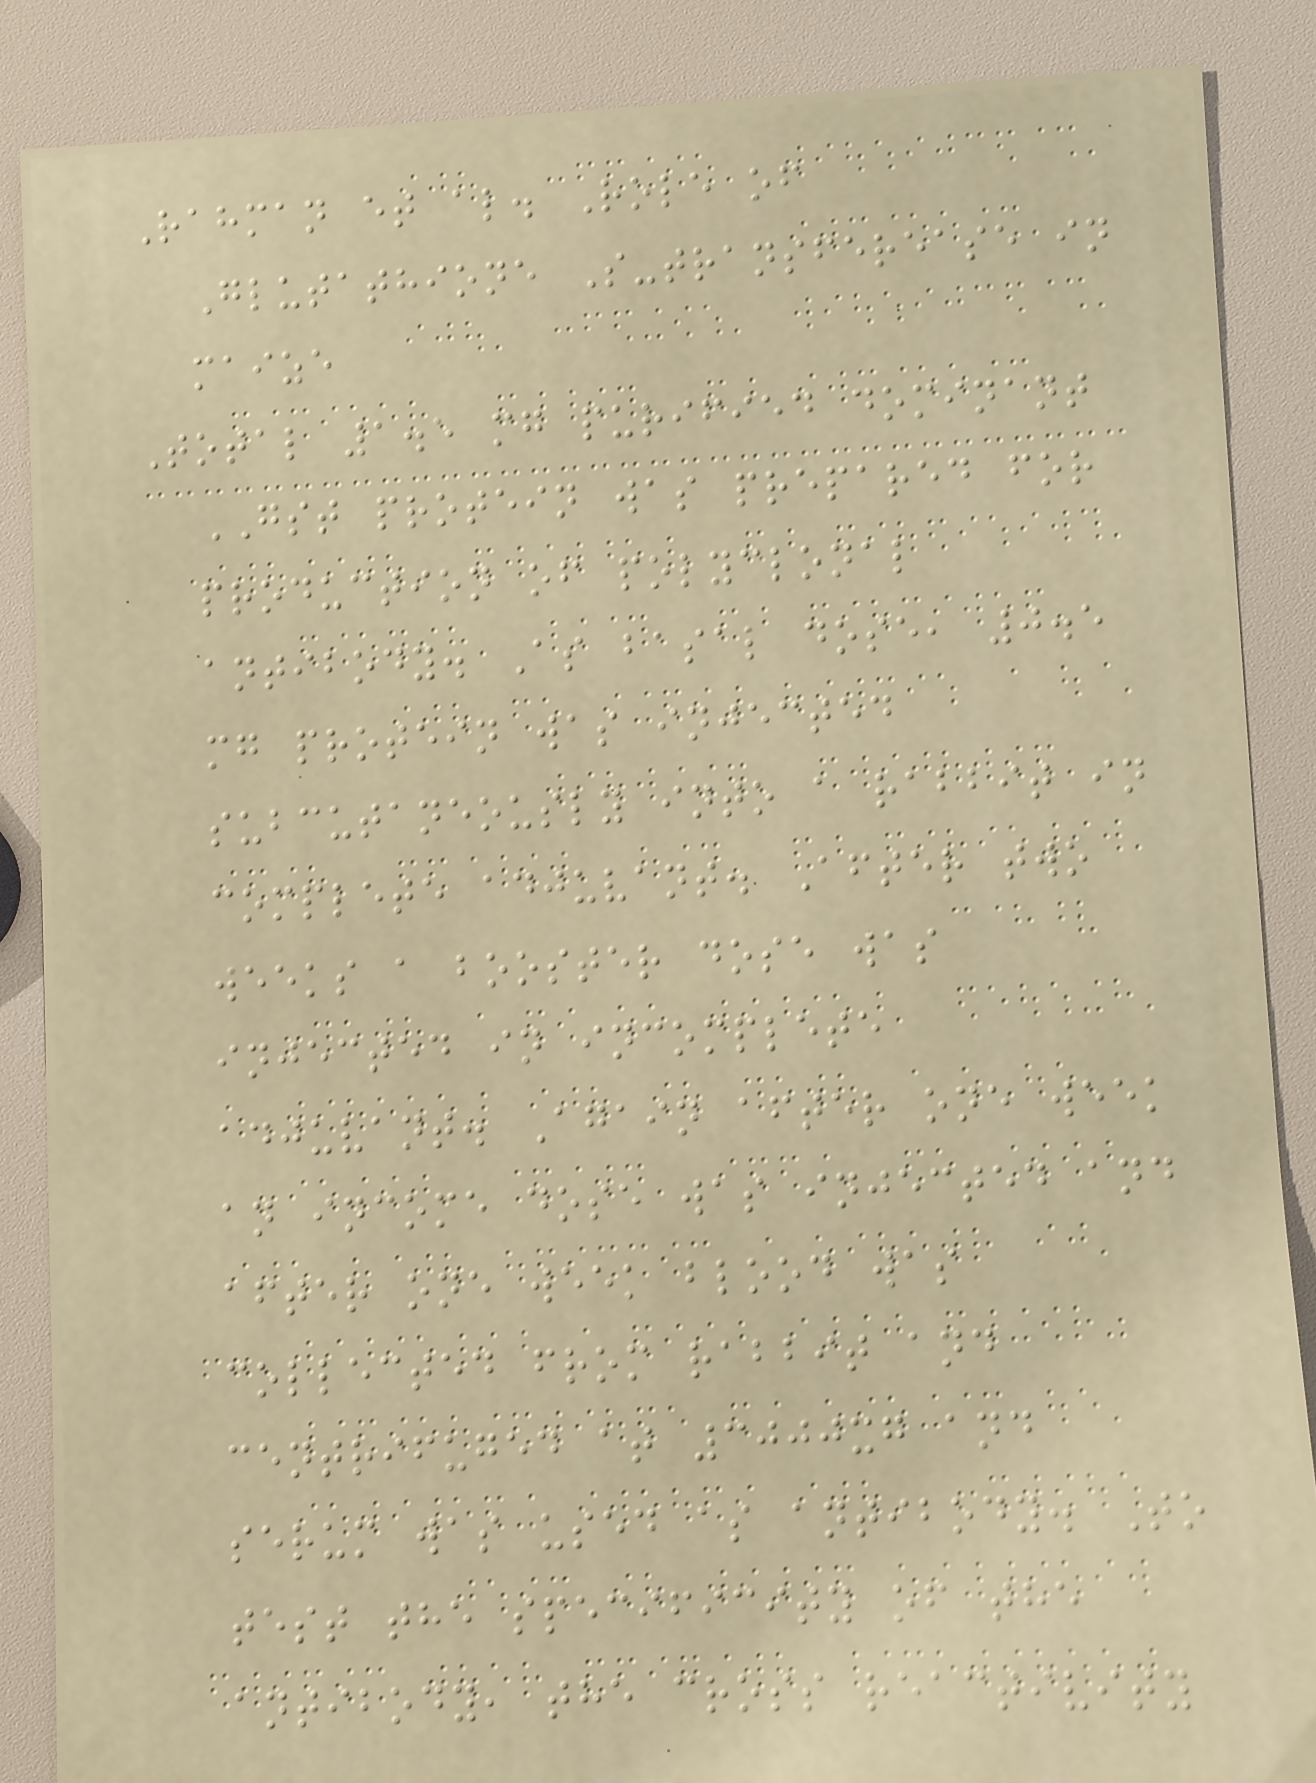Rahman et al. Role of
Glutathione S-transferease in
maize
Total 1.5 mg purified dominant
GST protein was prepared for
production of polyclonal
antibody. As basal dose, 0.5
mg protein was injected
subcutaneously into a rabbit in
complete adjuvant. After two
weeks a booster dose was
injected in incomplete
adjuvant. Again after one week
an income dose was injected and
after one week blood was
collected from rabbit and
centrifuged at 3000xg and
serum was used as antibody. To
test the specificity of the
antibody, the cross reactivity
